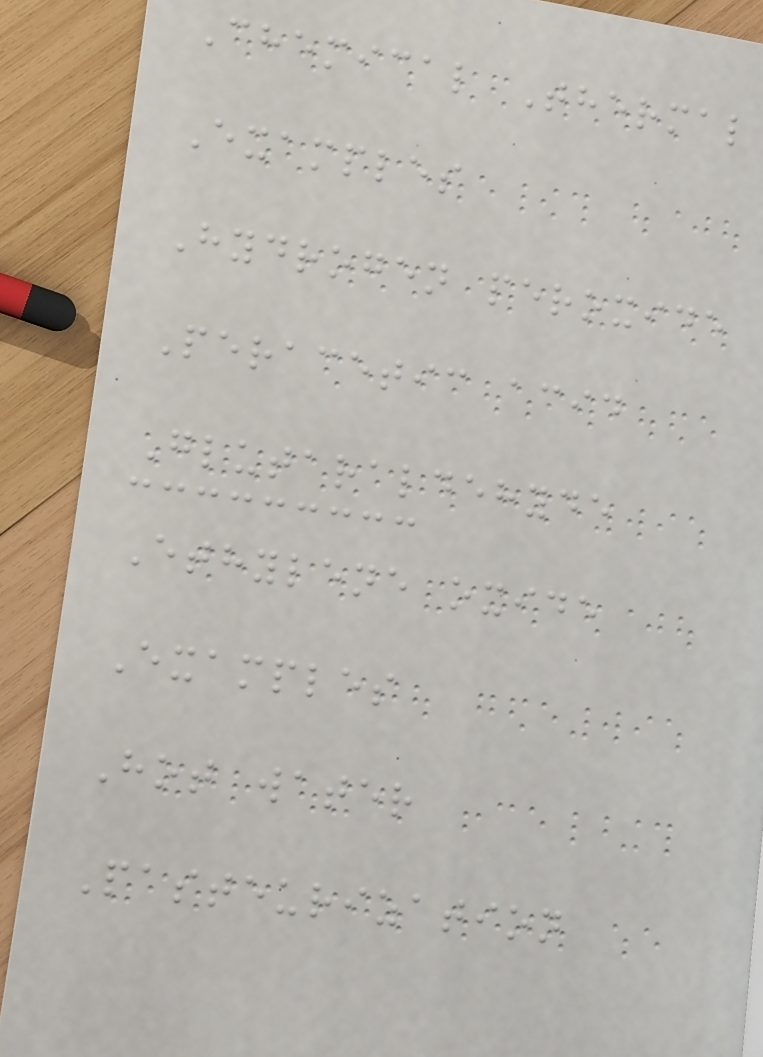Chemical Thermal
Examples
Hydrogen peroxide
Peracetic acid
Glutaraldehyde
Ethylene oxide
Examples
Hot water
Pasteurization
